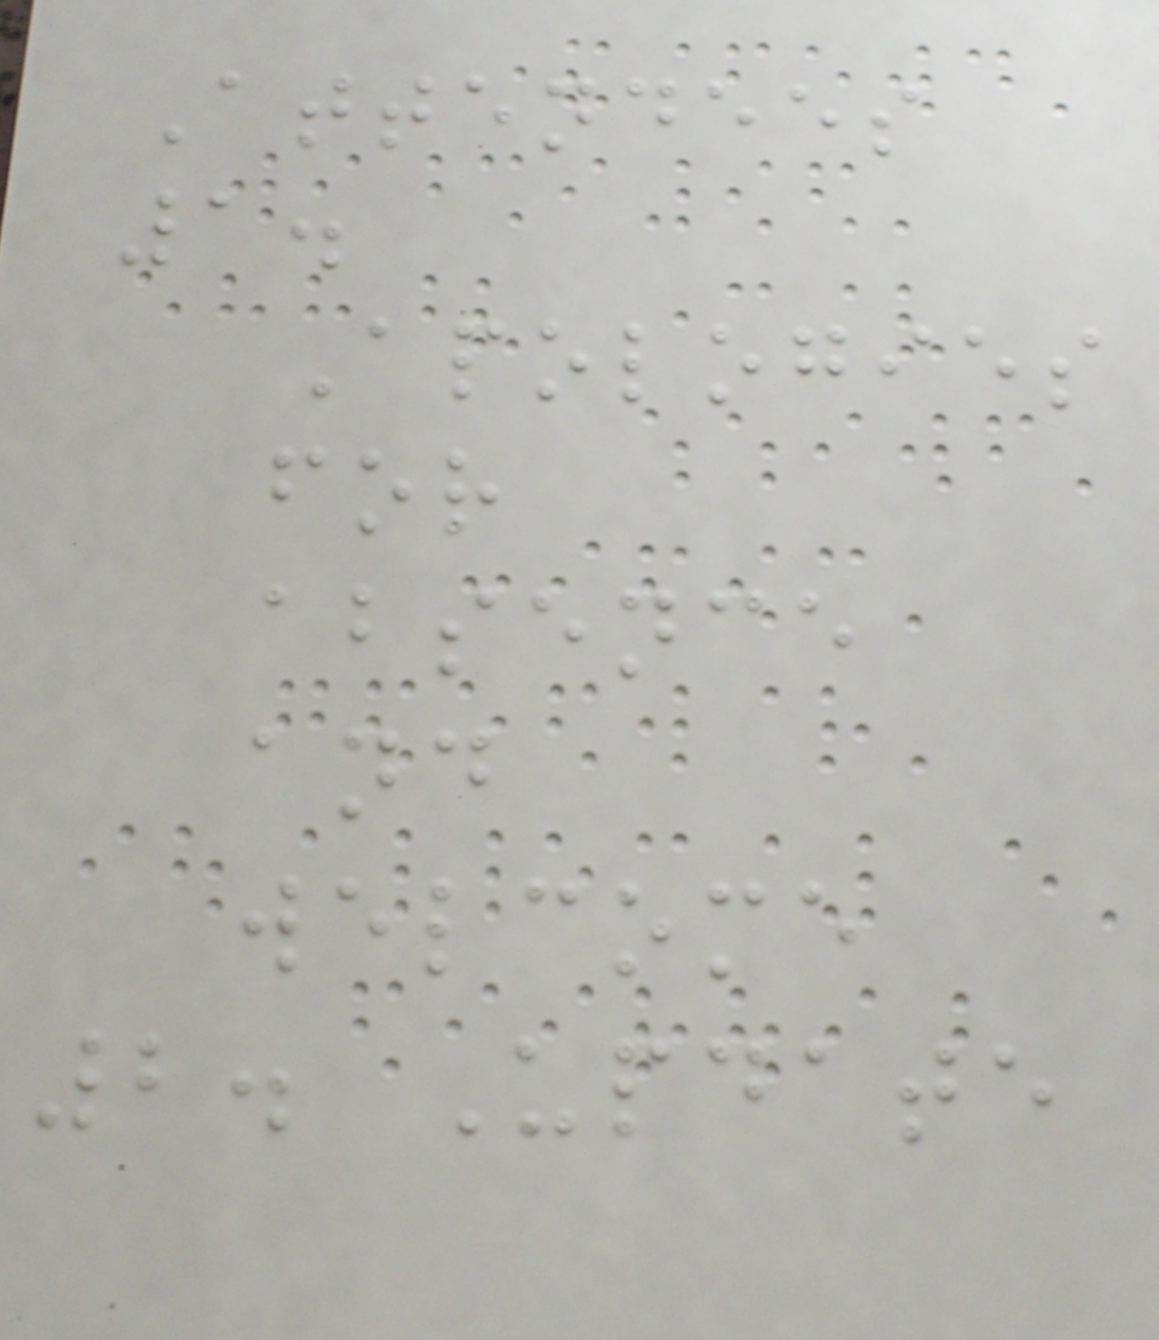Attendees
1.
Apologies
for
absence
and
welcome
2. Update
